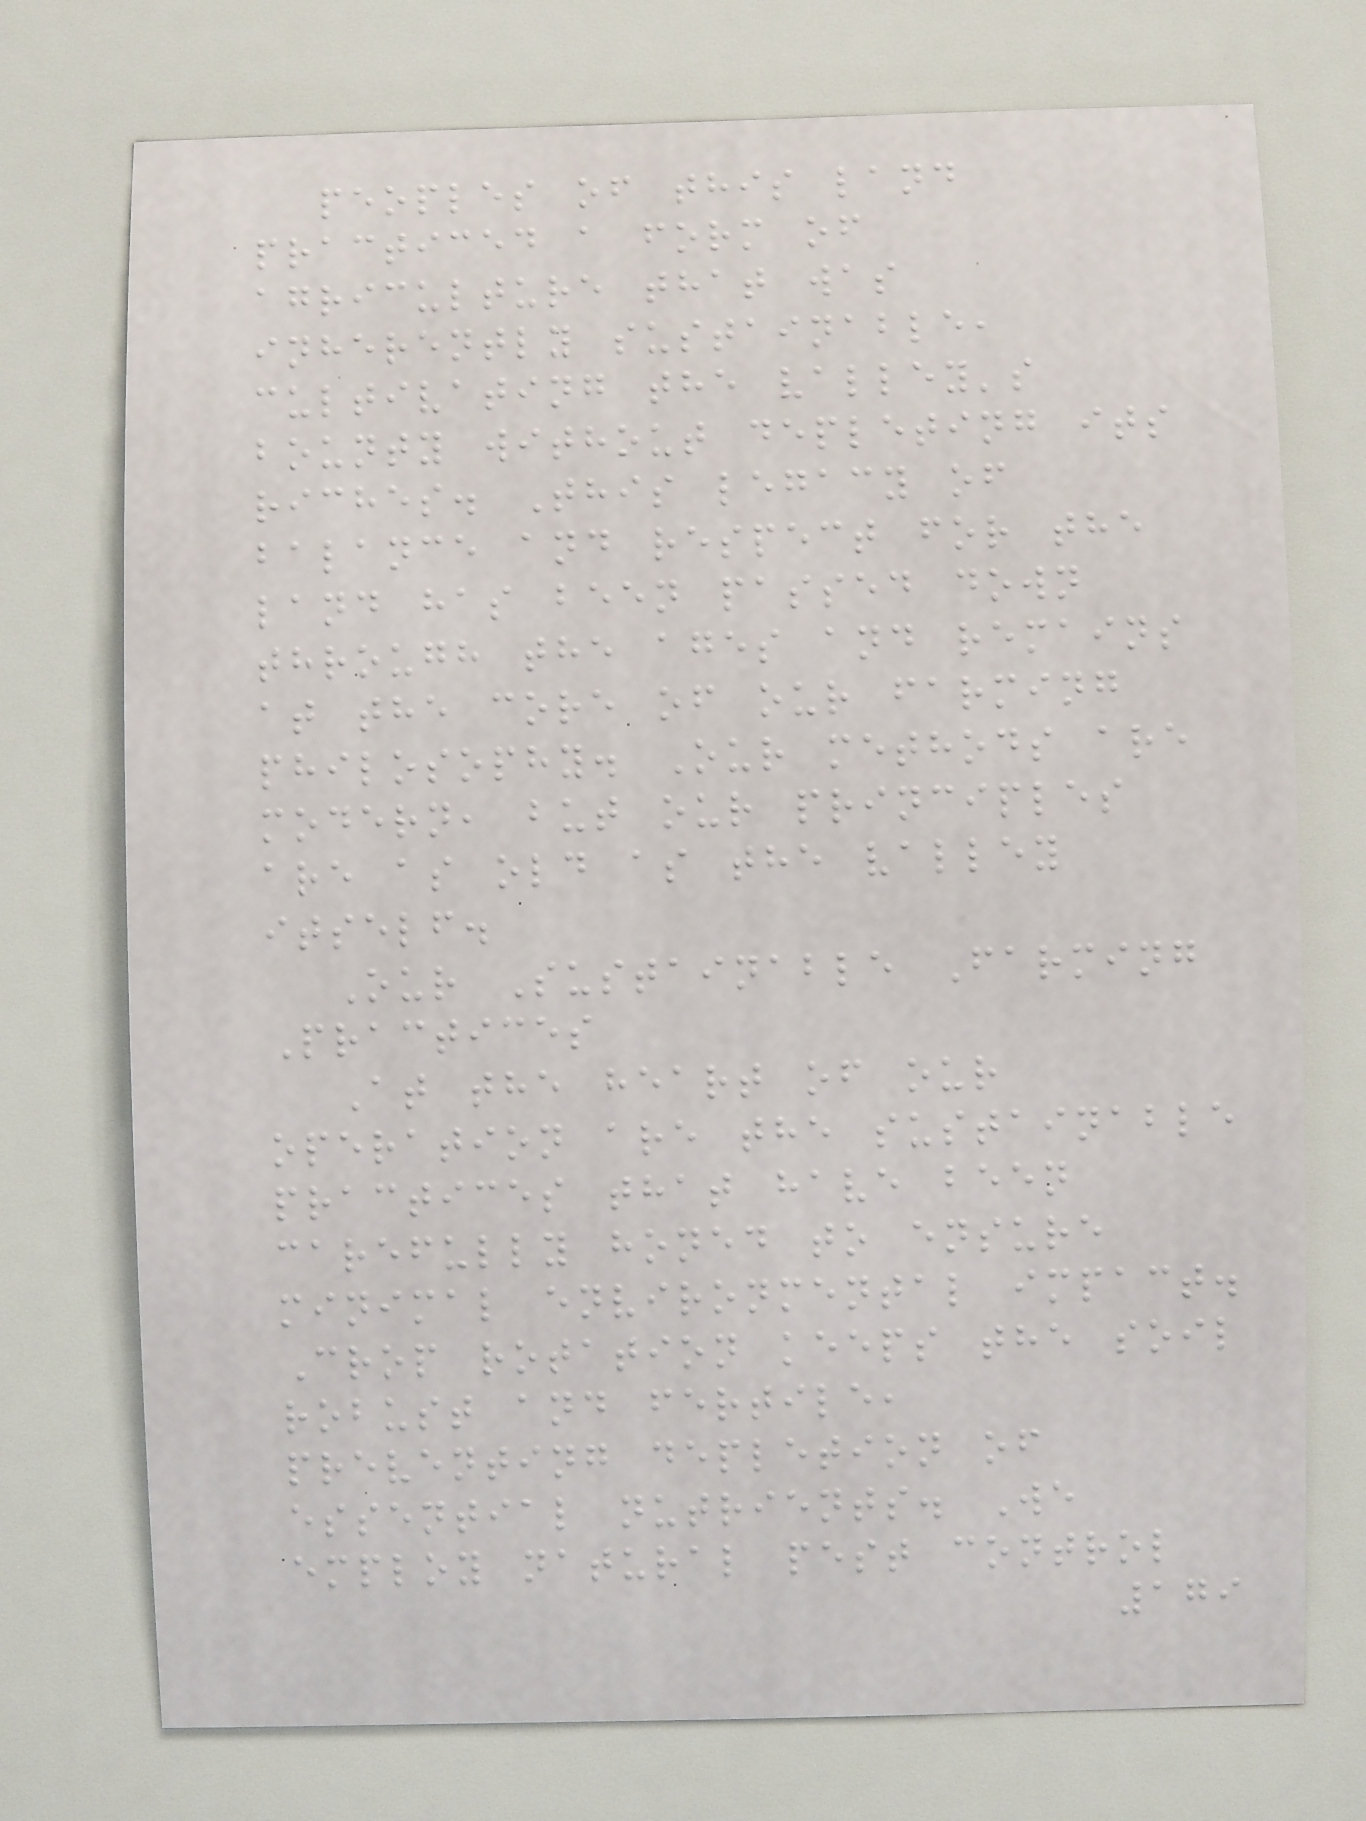peoples of this land
practiced a form of
agriculture that was
inherently sustainable,
cultivating the valley's
bounty without depleting its
riches. This legacy of
balance and respect for the
land has been passed down
through the ages and remains
at the core of our farming
philosophy. Our methods are
modern, but our principles
are as old as the valley
itself.
Our Sustainable Farming
Practices
At the heart of our
operation are the sustainable
practices that have been
carefully honed to ensure
minimal environmental impact.
Crop rotation keeps the soil
robust and fertile,
preventing depletion of
essential nutrients. We
employ natural pest control
179
